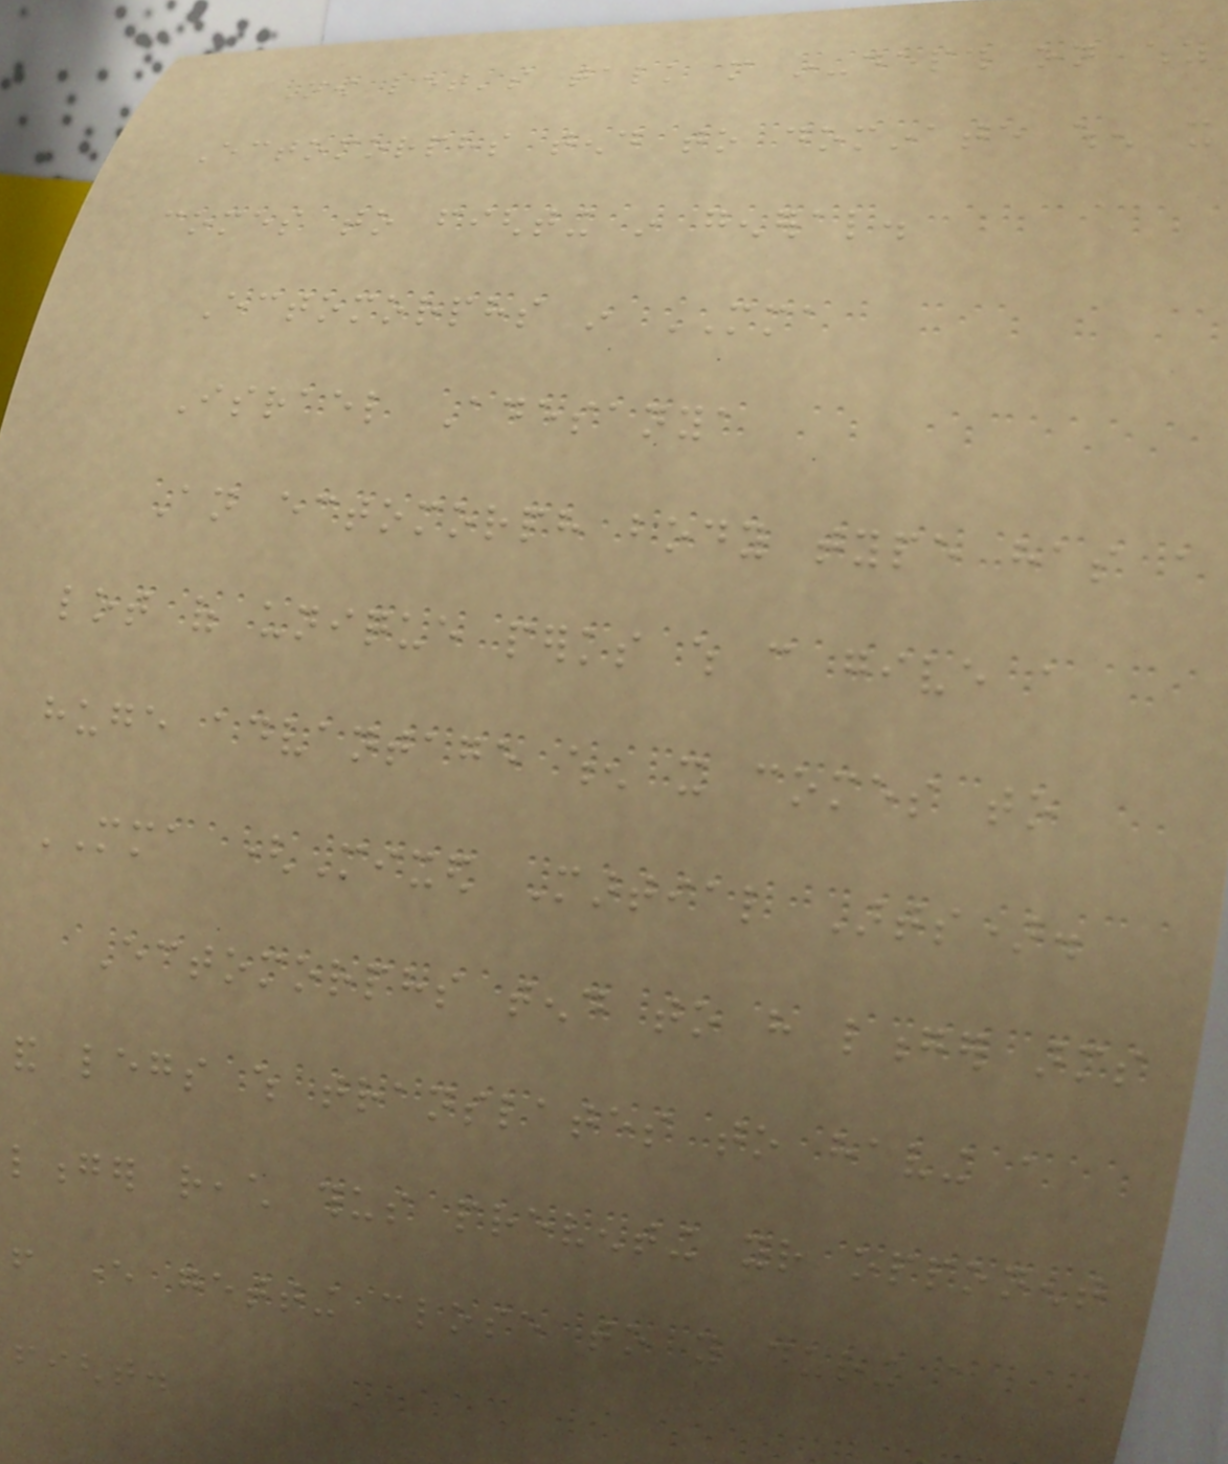Now let's talk more in-depth on why
Ectomorphs tend to dominate when it
comes to fighting in general.
Ectomorphs in MMA
Israel Adesanya
An ectomorph body type has a
lot of unique perks which can give a
huge advantage when it comes to
MMA (Mixed Martial Arts).
Ectomorphs tend to have longer arms
and legs which translates to having a
longer reach thus preventing your opponent
from ever getting close to you during a
fight.
